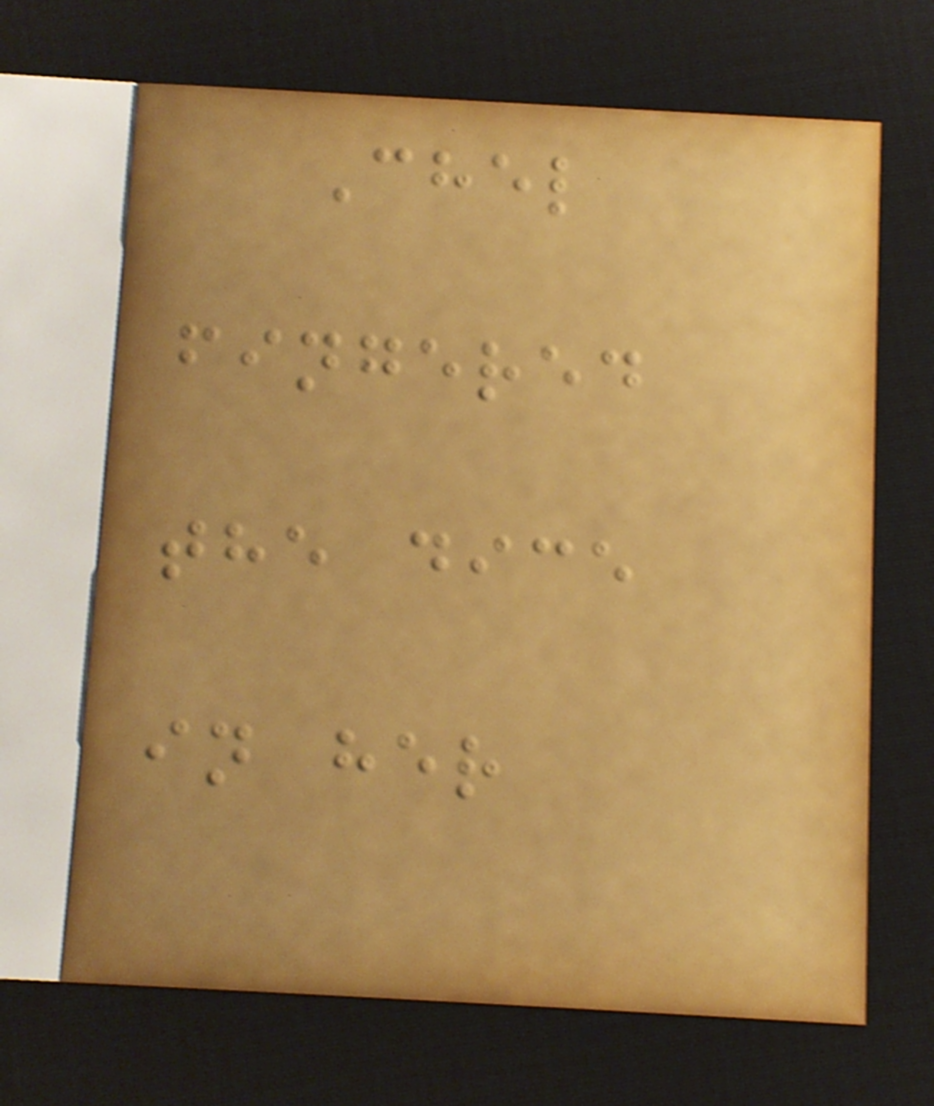Chel
fingered
the dice
in her
